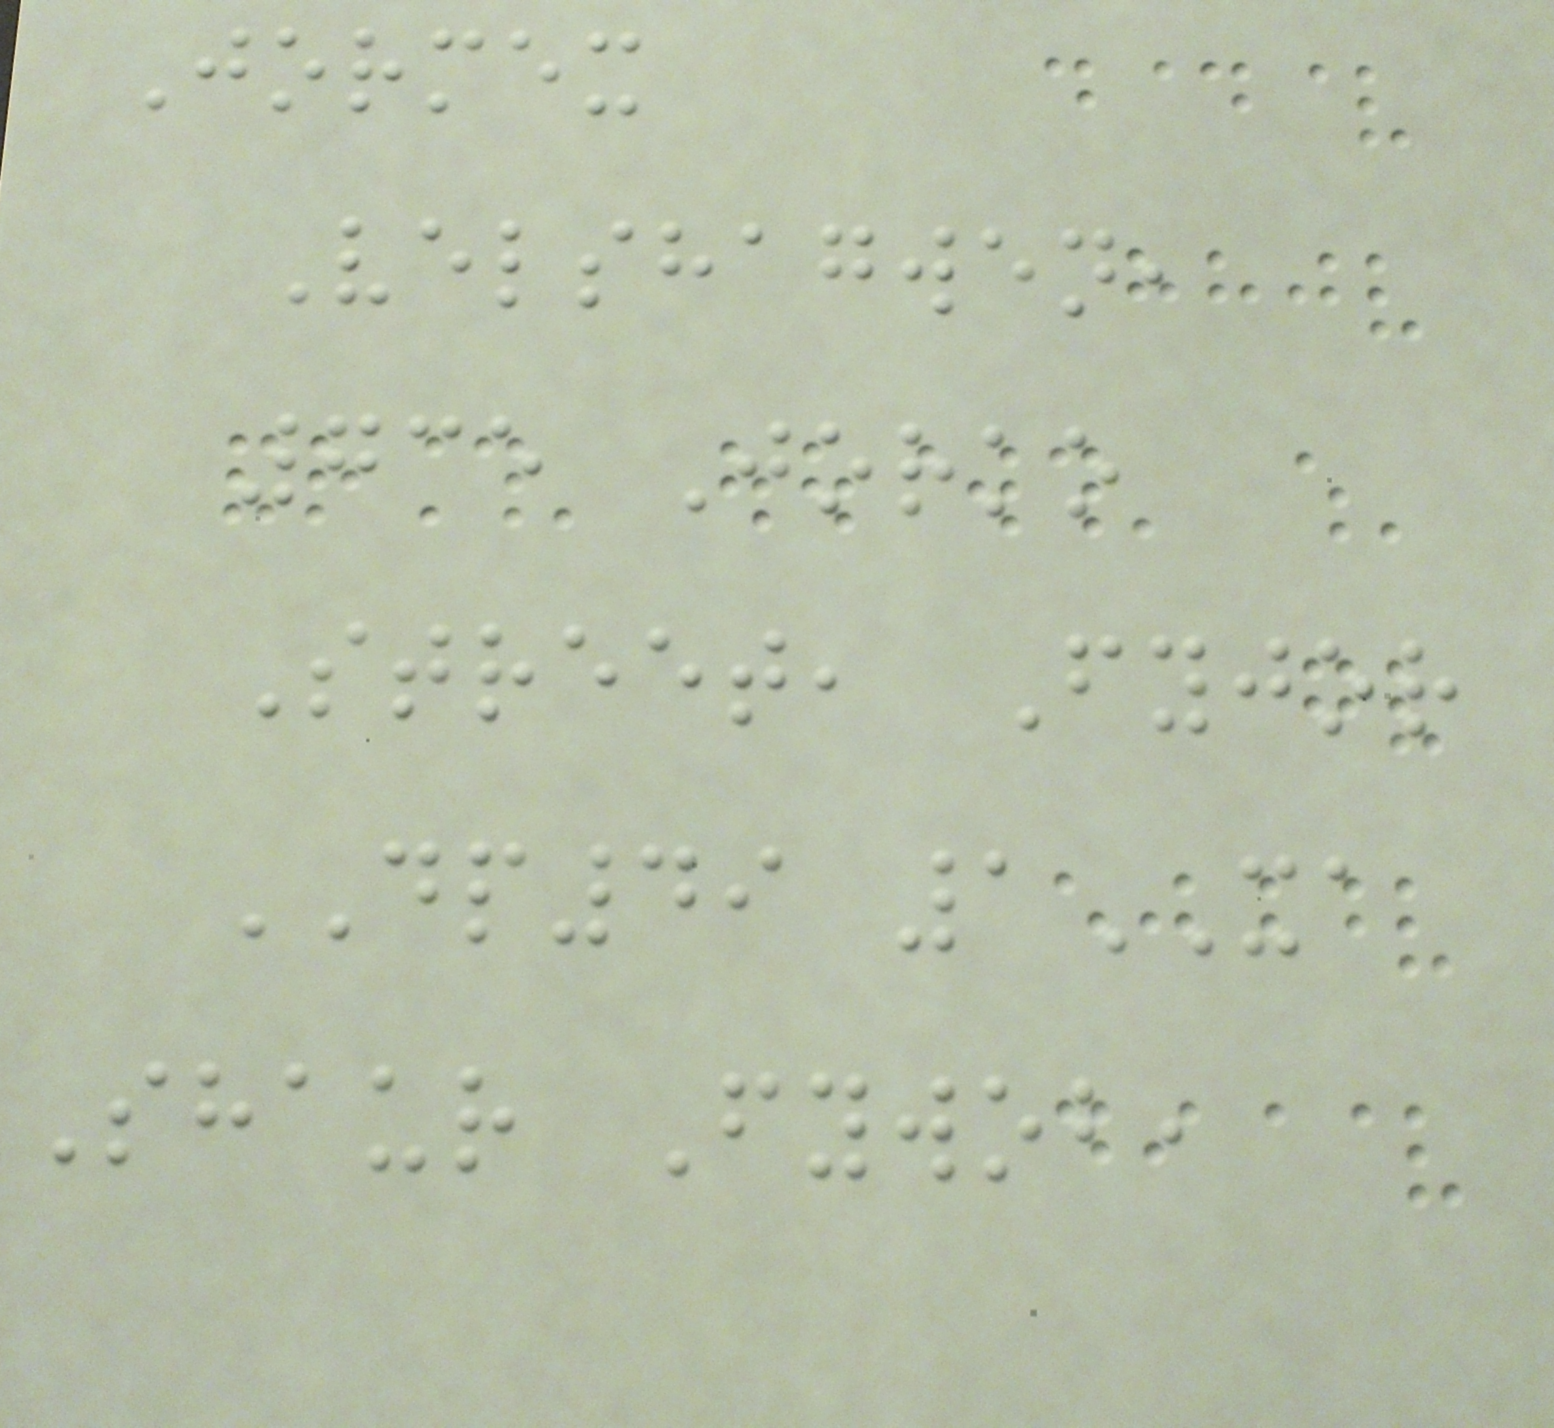Jormex
Velshagwen,
735 Jorko
Street, Fyjor
DP49 1XA
Shaur Fywob,
